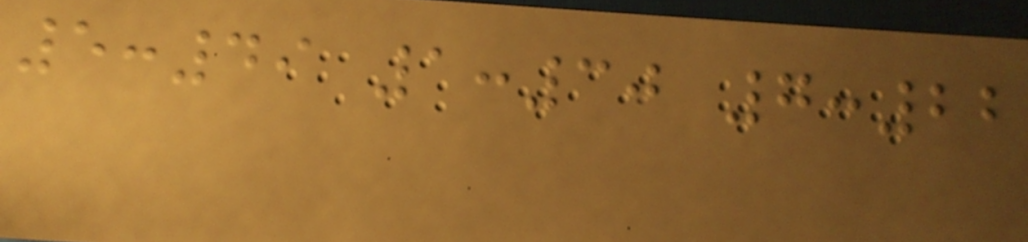5:49 1:30 7:22
